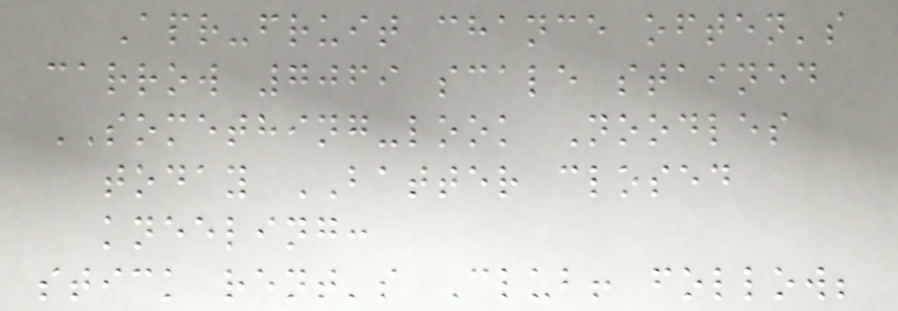Apr-fruit chance often's
carrow 7069 scale stained
SOMETHING-look Noodles
today BATTER closed
kneeling:
stick rent's Club! follow;
